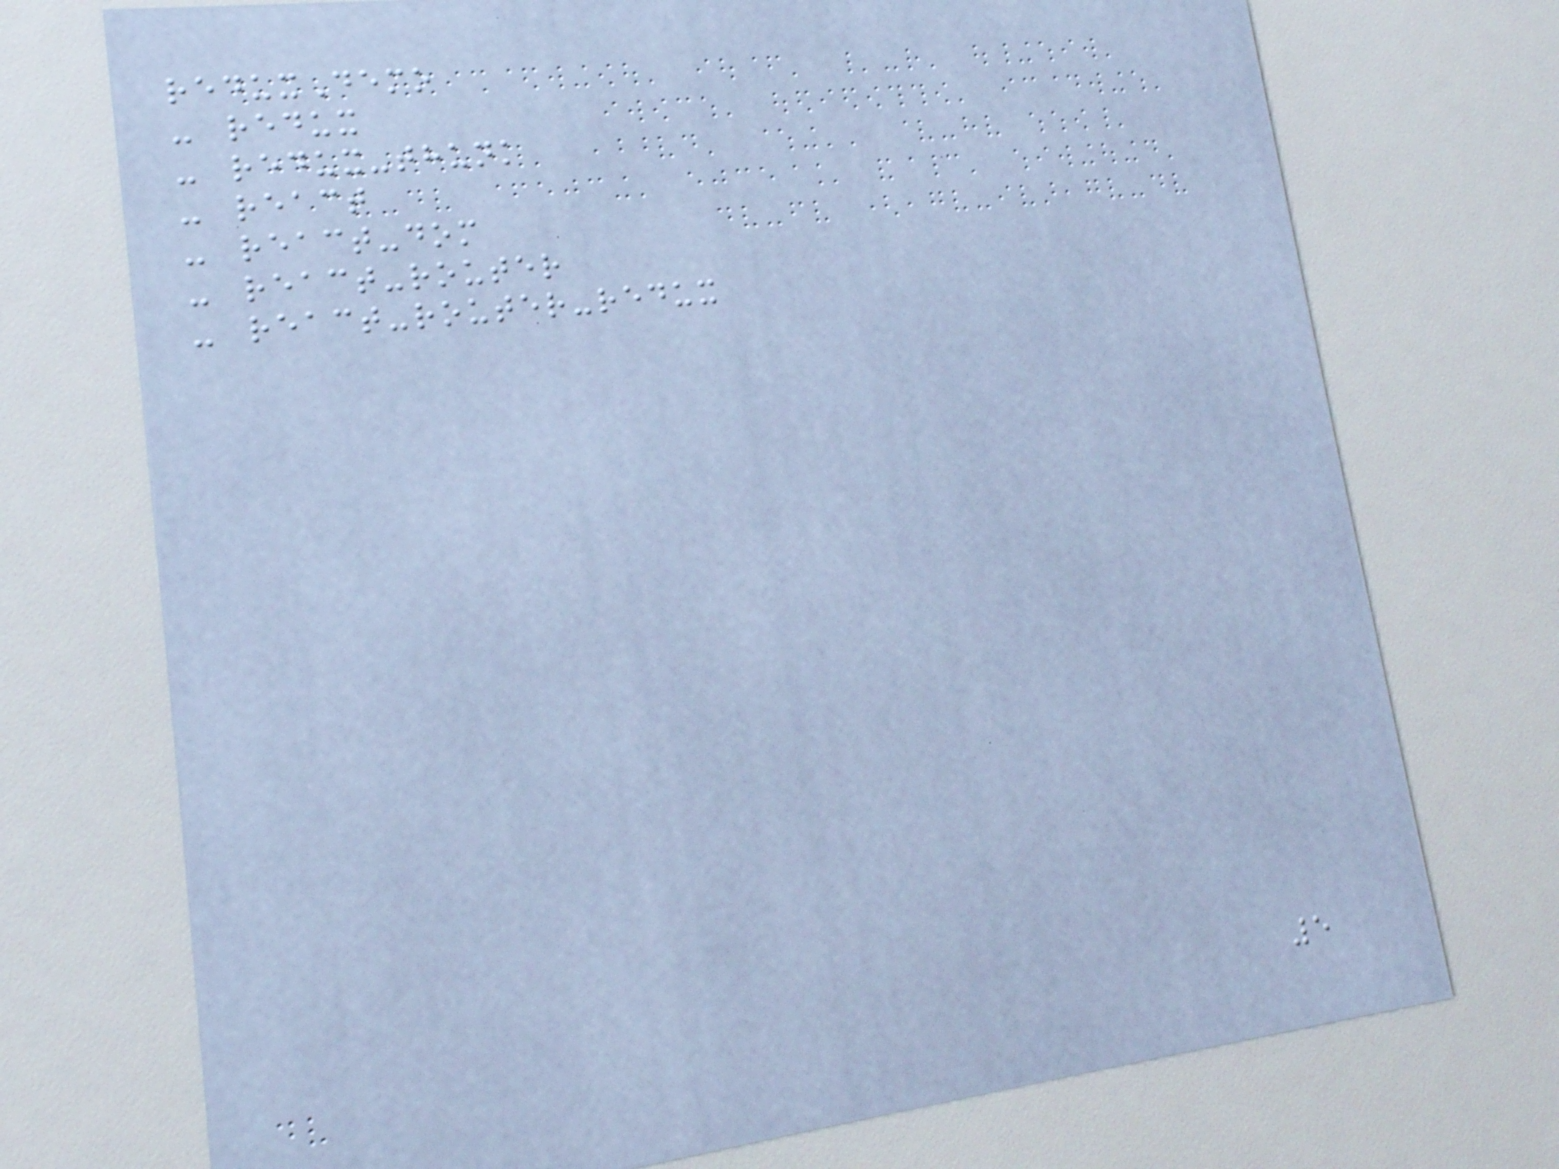reduxDemo
- redux
- redux-thunk
- react
- react-dom
- react-router
- react-router-redux
5
